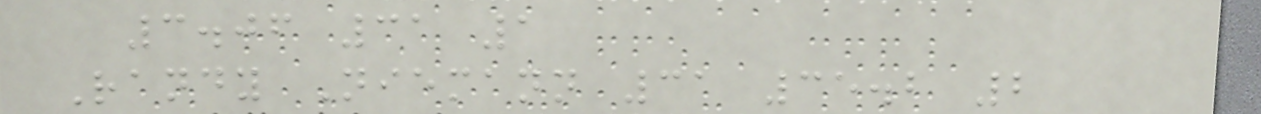3.06 31 1
Randy Niemann 31 35.2 2
